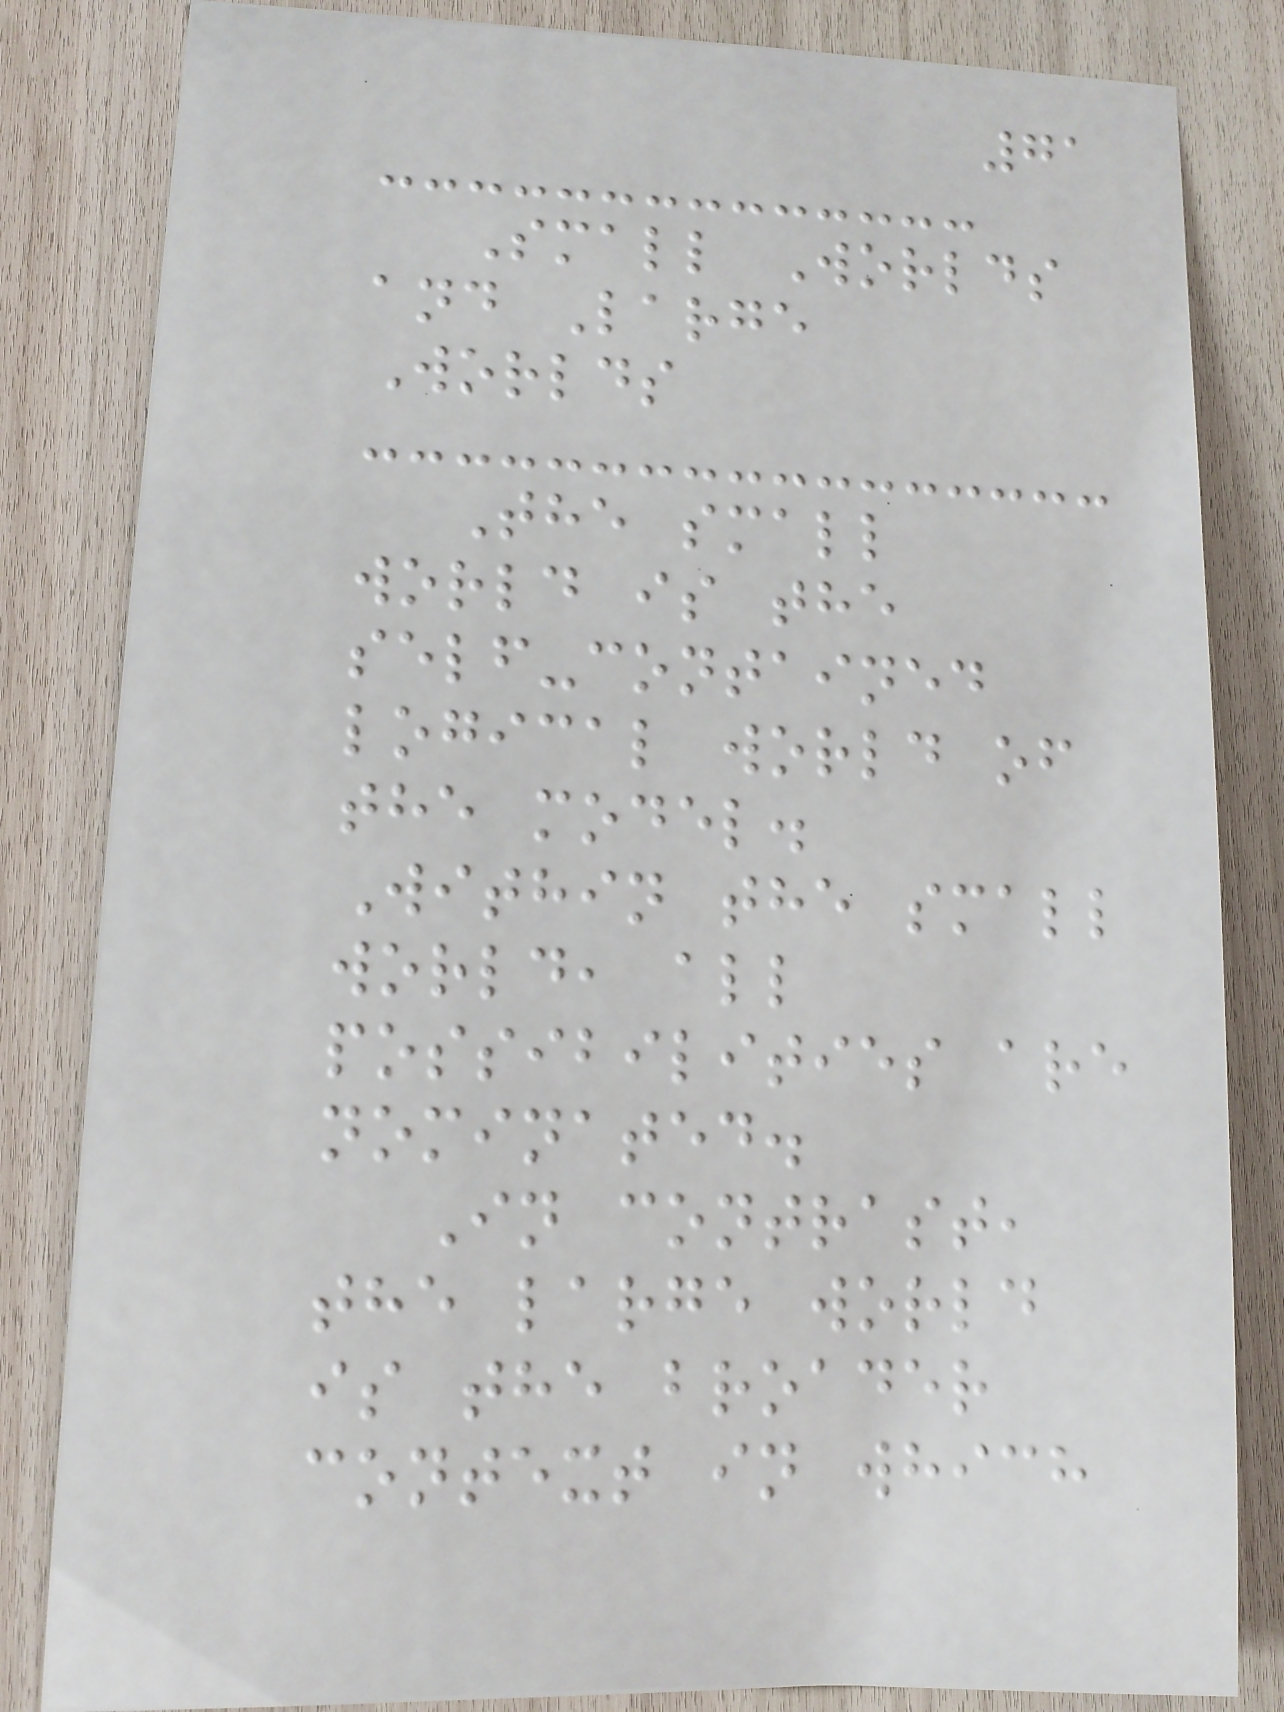71
Small Worlds
and Large
Worlds
The small
world is the
self-contained
logical world of
the model.
Within the small
world, all
possibilities are
nominated.
In contrast,
the large world
is the broader
context in which
